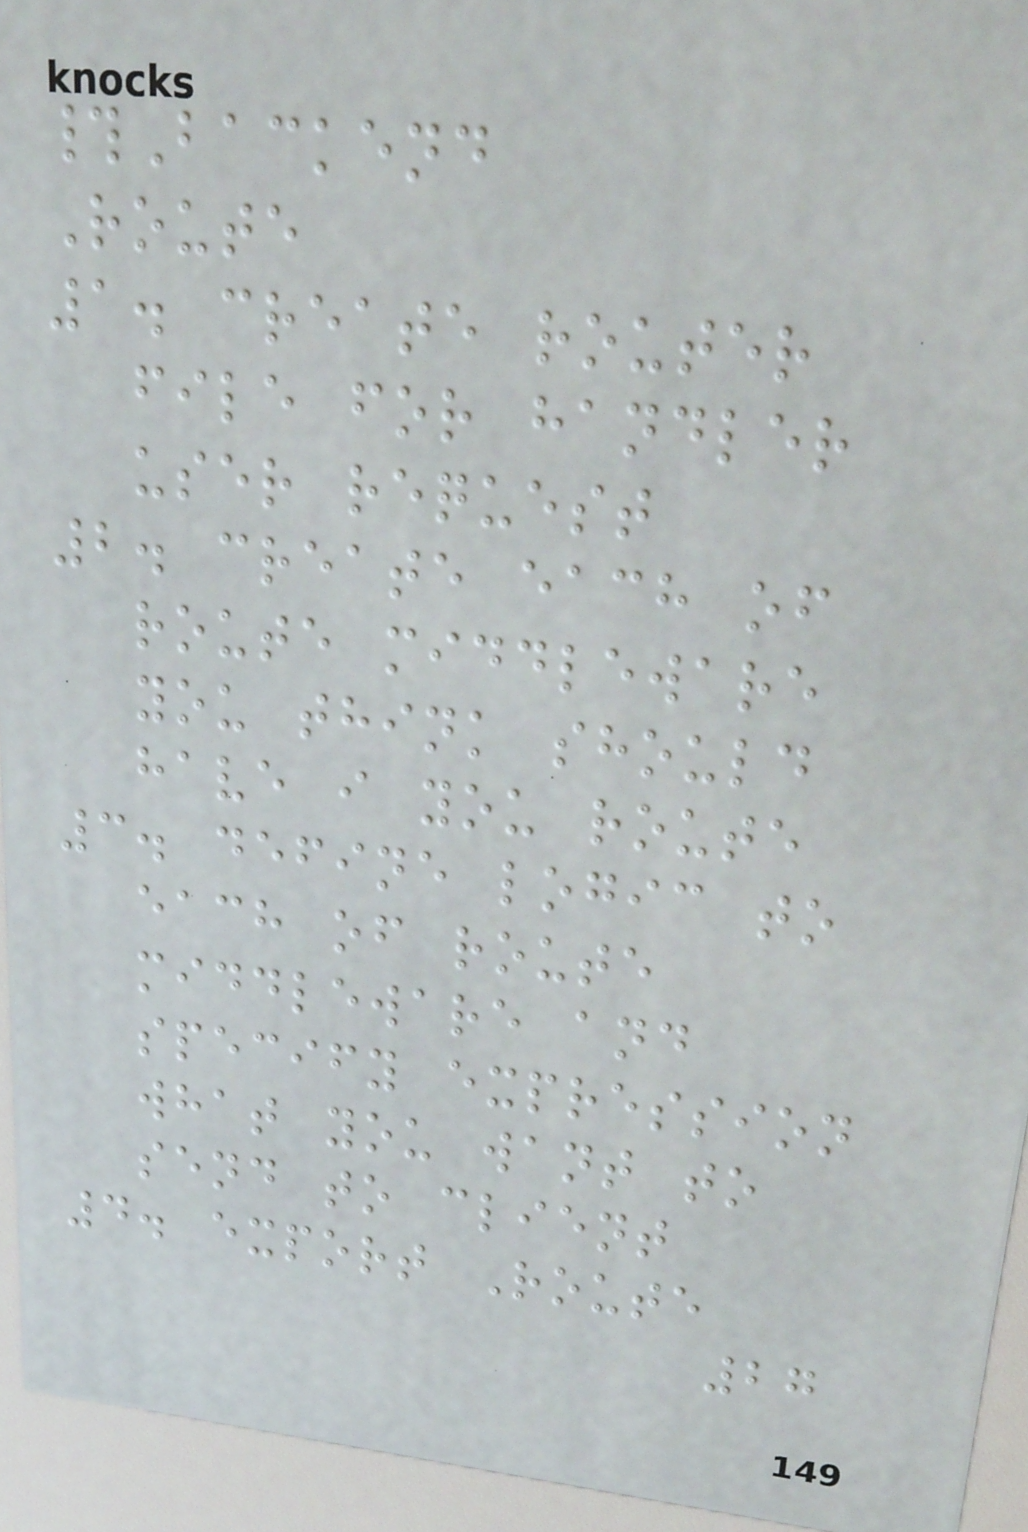#Backend
Route
1. create router
file for handler
user request
2. create each of
route middleware
you think should
have i you route
3. define logic to
each of route
middleware and
specify expression
what you want to
send to client
4. export Route
27
